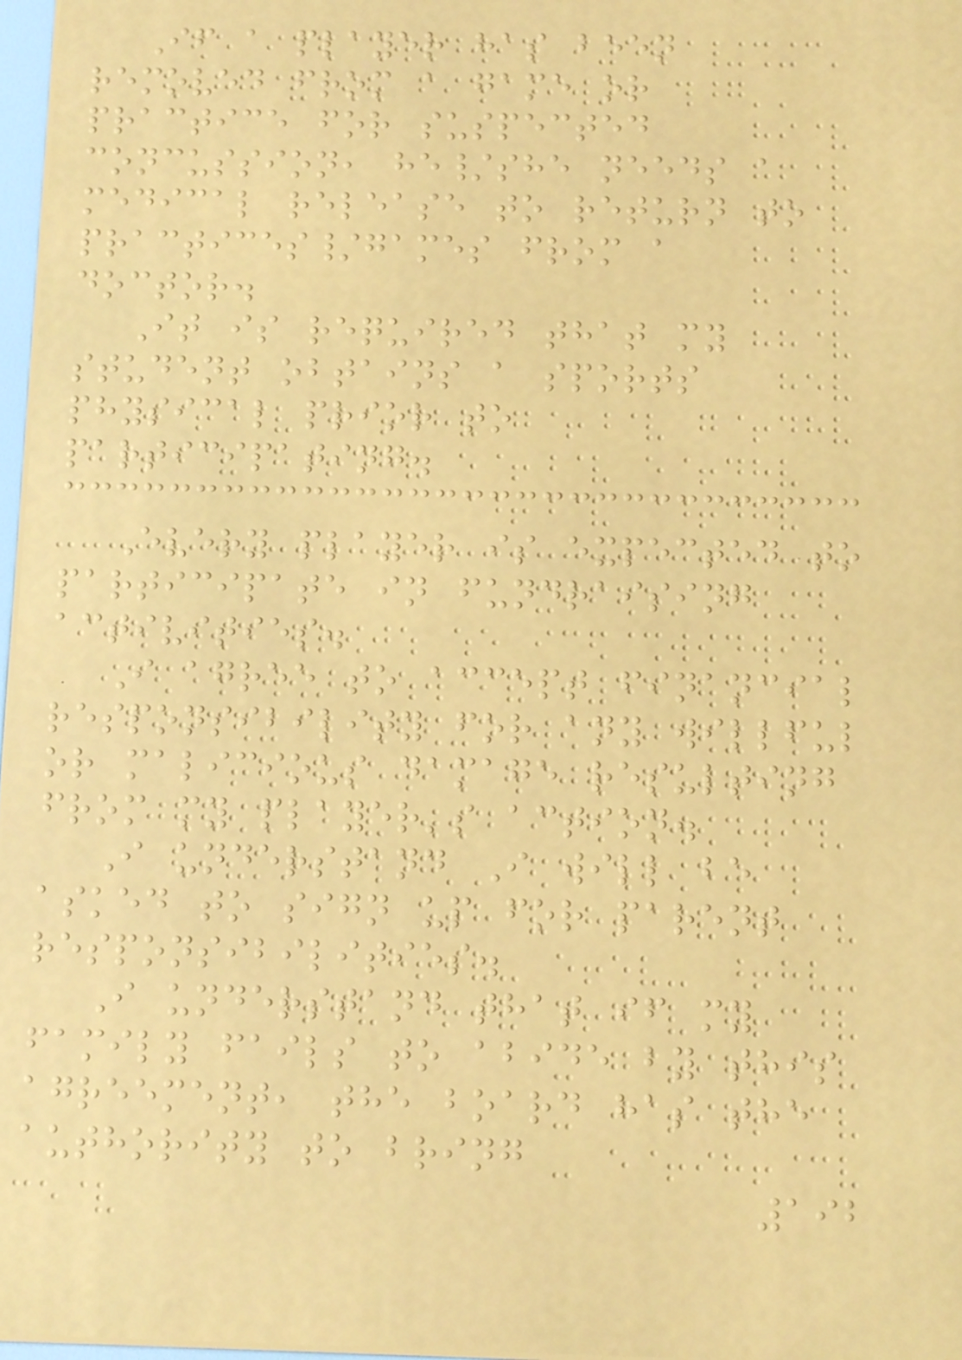If a player has been
removed from a game or
practice for suspected
concussion, he/she needs a
medical release to return to
practices/games from a
doctor.
It is required that my
student obtains a sports
physical prior to
participating.
Every player is expected to
participate in fundraising
activities.
I agree to accept financial
responsibility for any willful
or malicious damage resulting
from my player's action.
I understand I will be
asked to sign up for parent
responsibilities.
I understand that if my
family fails to abide by this
agreement, the board has the
authority to bring
192
